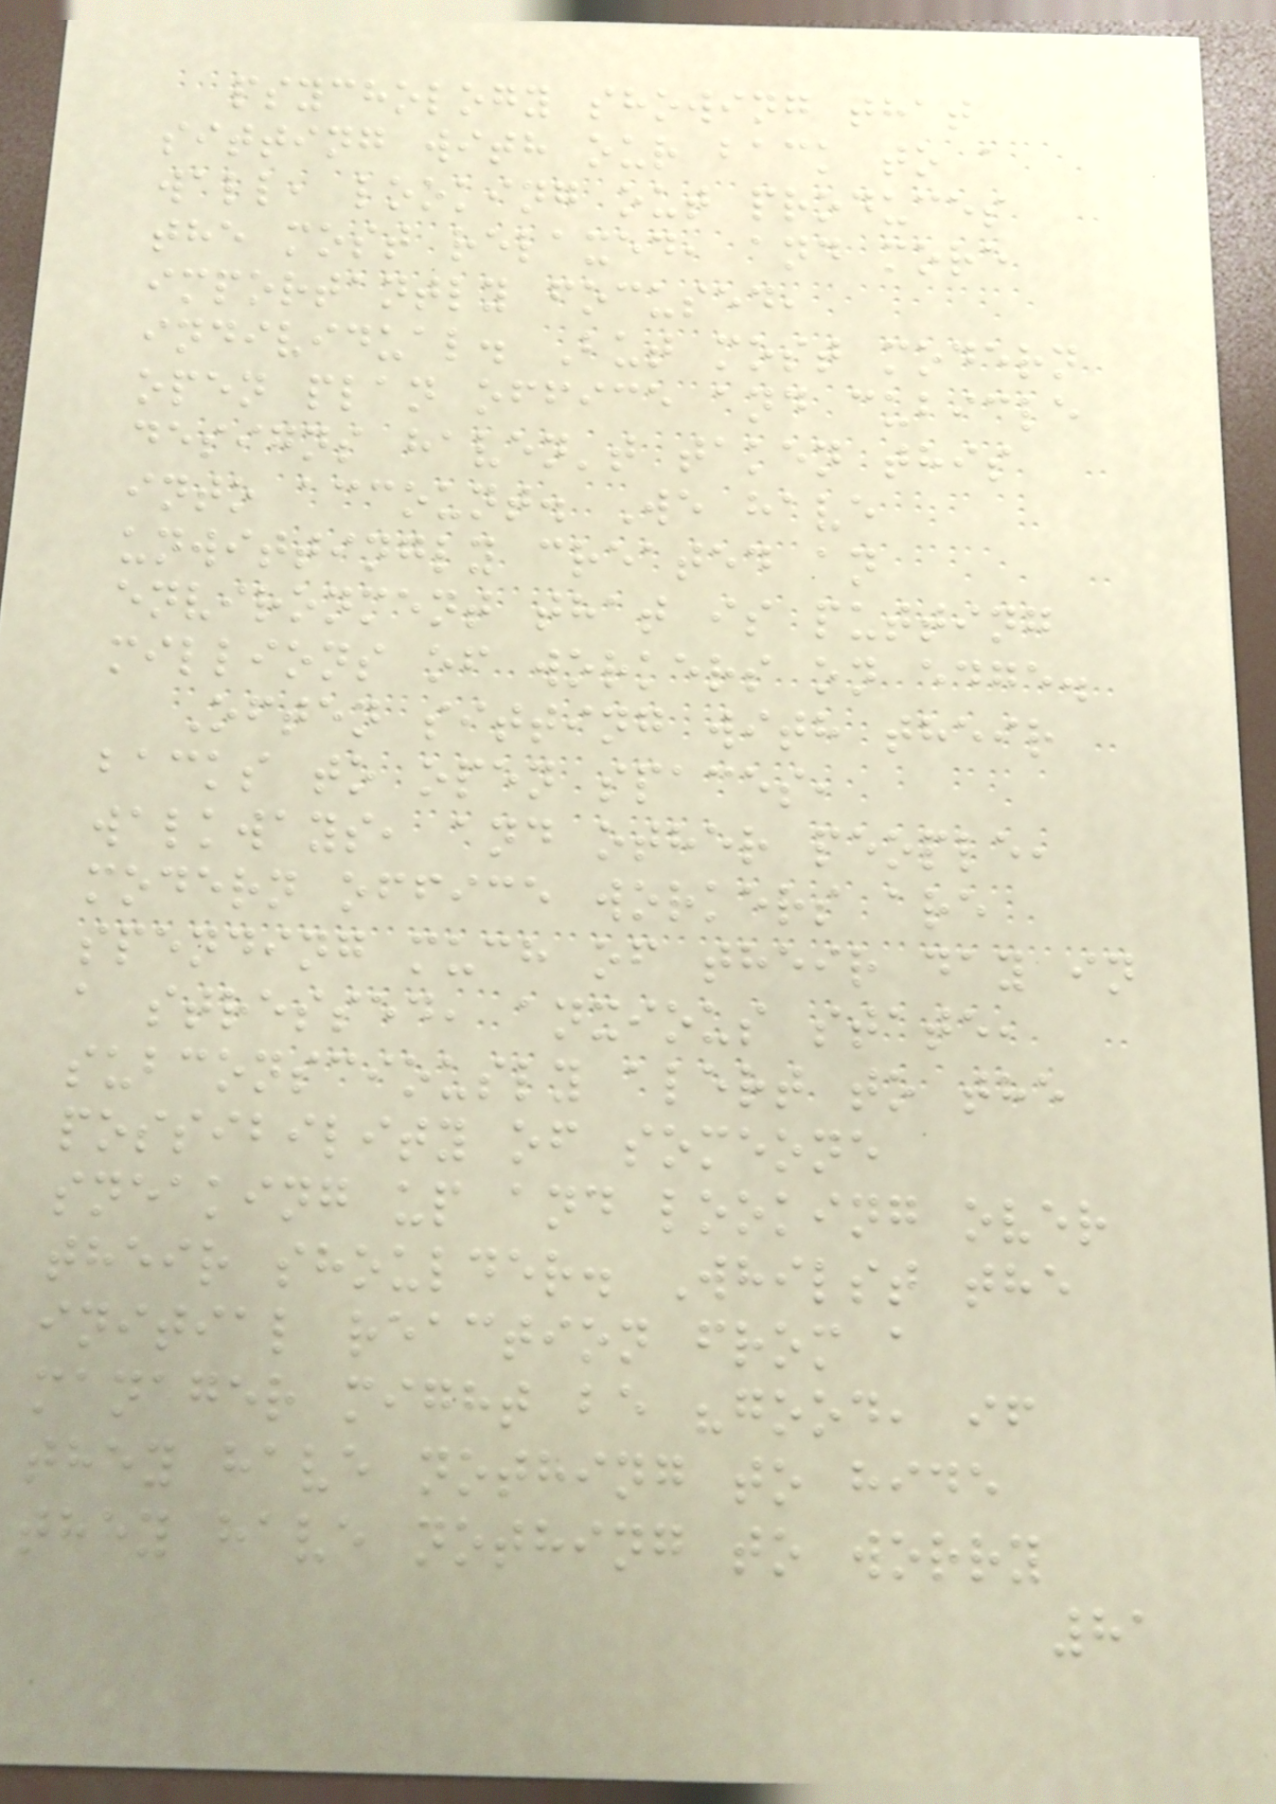psychology showing that
sitting with our back to a
wall, looking out produces
the most relaxed, and more
importantly focused,
individual. But most modern
open plan office and cubicle
designs haven't taken this
into account. We have
unwittingly created an
environment that is putting
millions of workers on edge.
Often sitting with their
backs to open spaces,
walkways, and other people,
modern office workers are
spending much of their day in
a stressed, anxious state,
subconsciously alert to the
possibility of someone
sneaking up and looking over
their shoulder. Whilst the
initial reaction from a
manager might be "good, if
they have nothing to hide
they have nothing to worry
81
